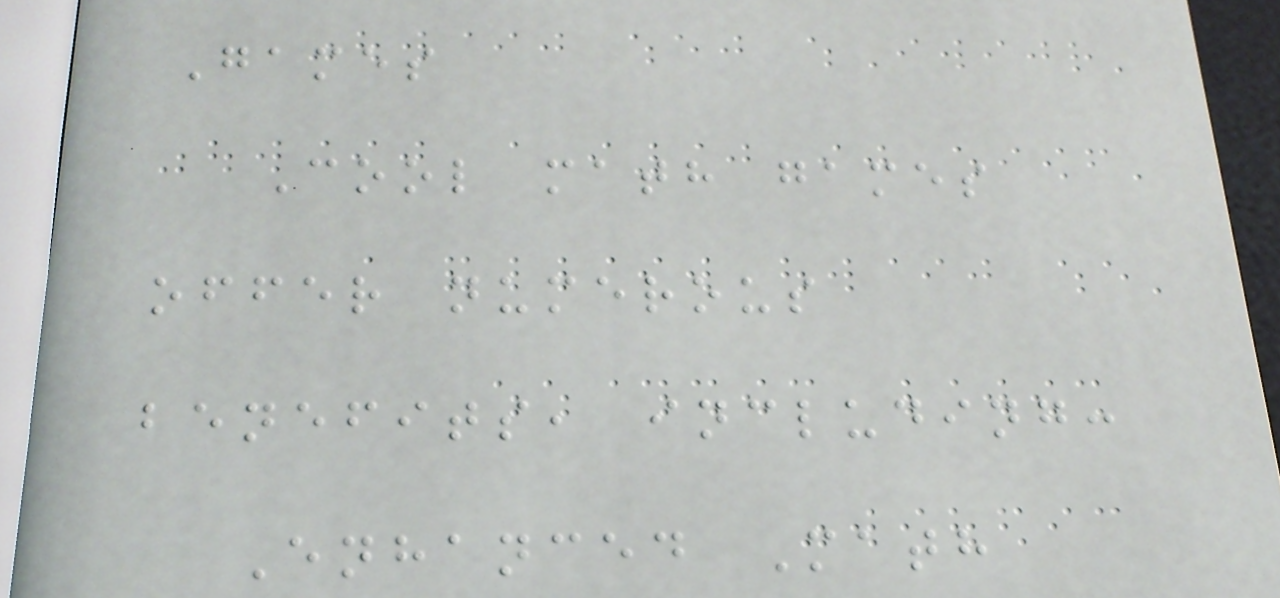Games
Cool math games
offer numerous
benefits, including:
Enhanced Math
